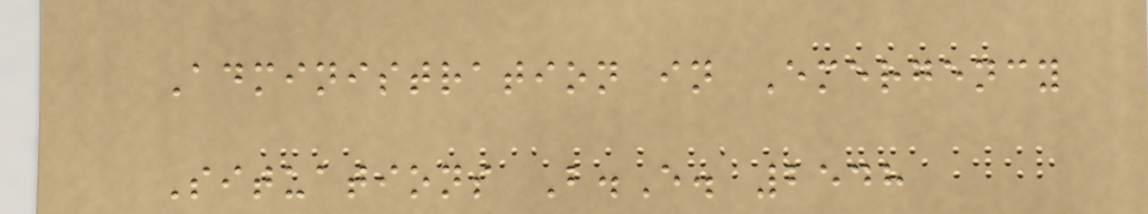Administration in Emergency
Situations B.E. 2548
